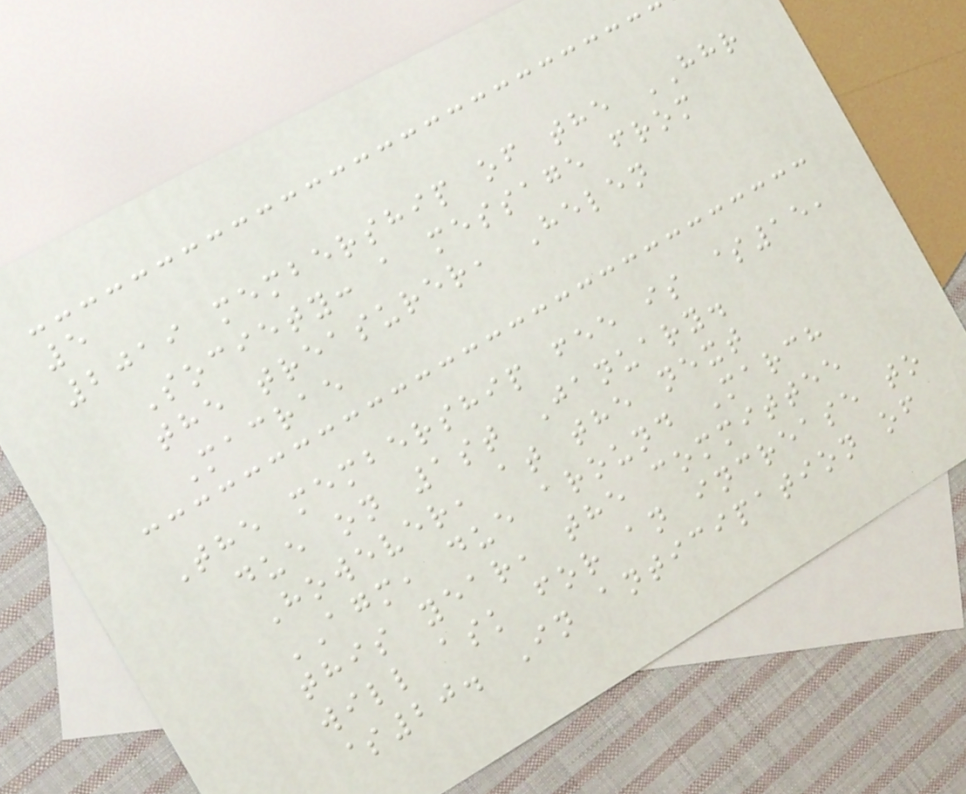5
2019 membership of the HHR
Society: a message from
the treasurer, Helen
Macrae
The membership fee is $15,
due on 1st January.
However, at the next
AGM, due around March
this year, the committee
will ask for an increase to
$20. In anticipation of
